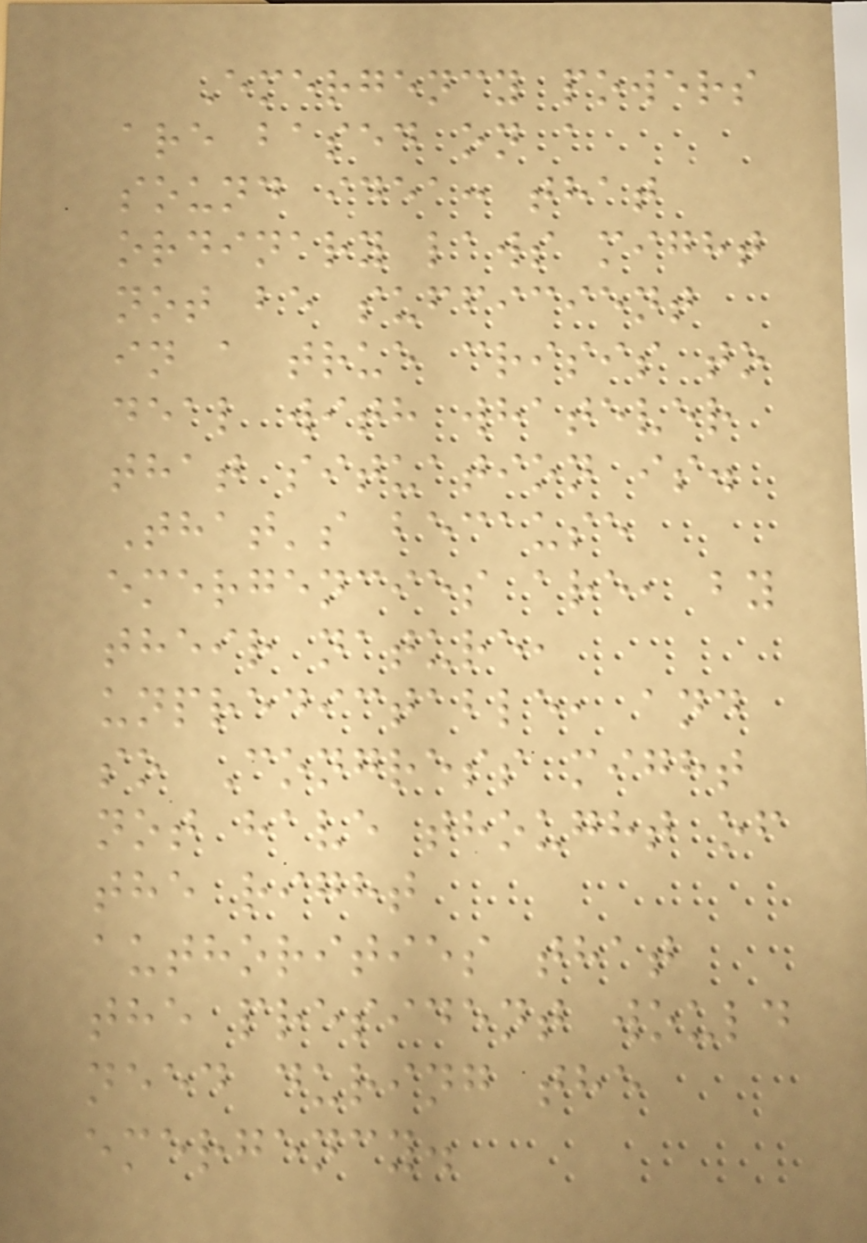Emergency powers
are based on a
sound idea: that
ordinary laws might
not be sufficient
in a true crisis to
deal with whatever
that situation is.
That's because
emergencies are, by
their nature,
unpredictable, and
so Congress might
not have thought of
the right
authorities that
the president would
need during the
emergency.
